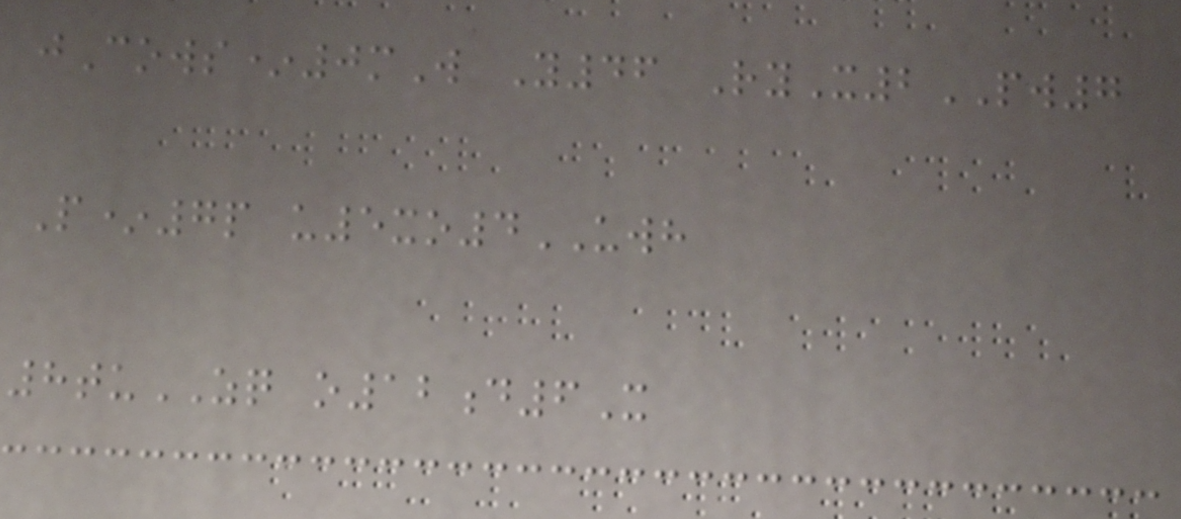jCows*0mW Y46 RyX2PW7
P*7p u5xo4UWH
8tuZQ o12d6X
